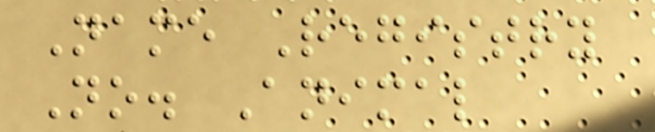Name Registry
No. Animal
